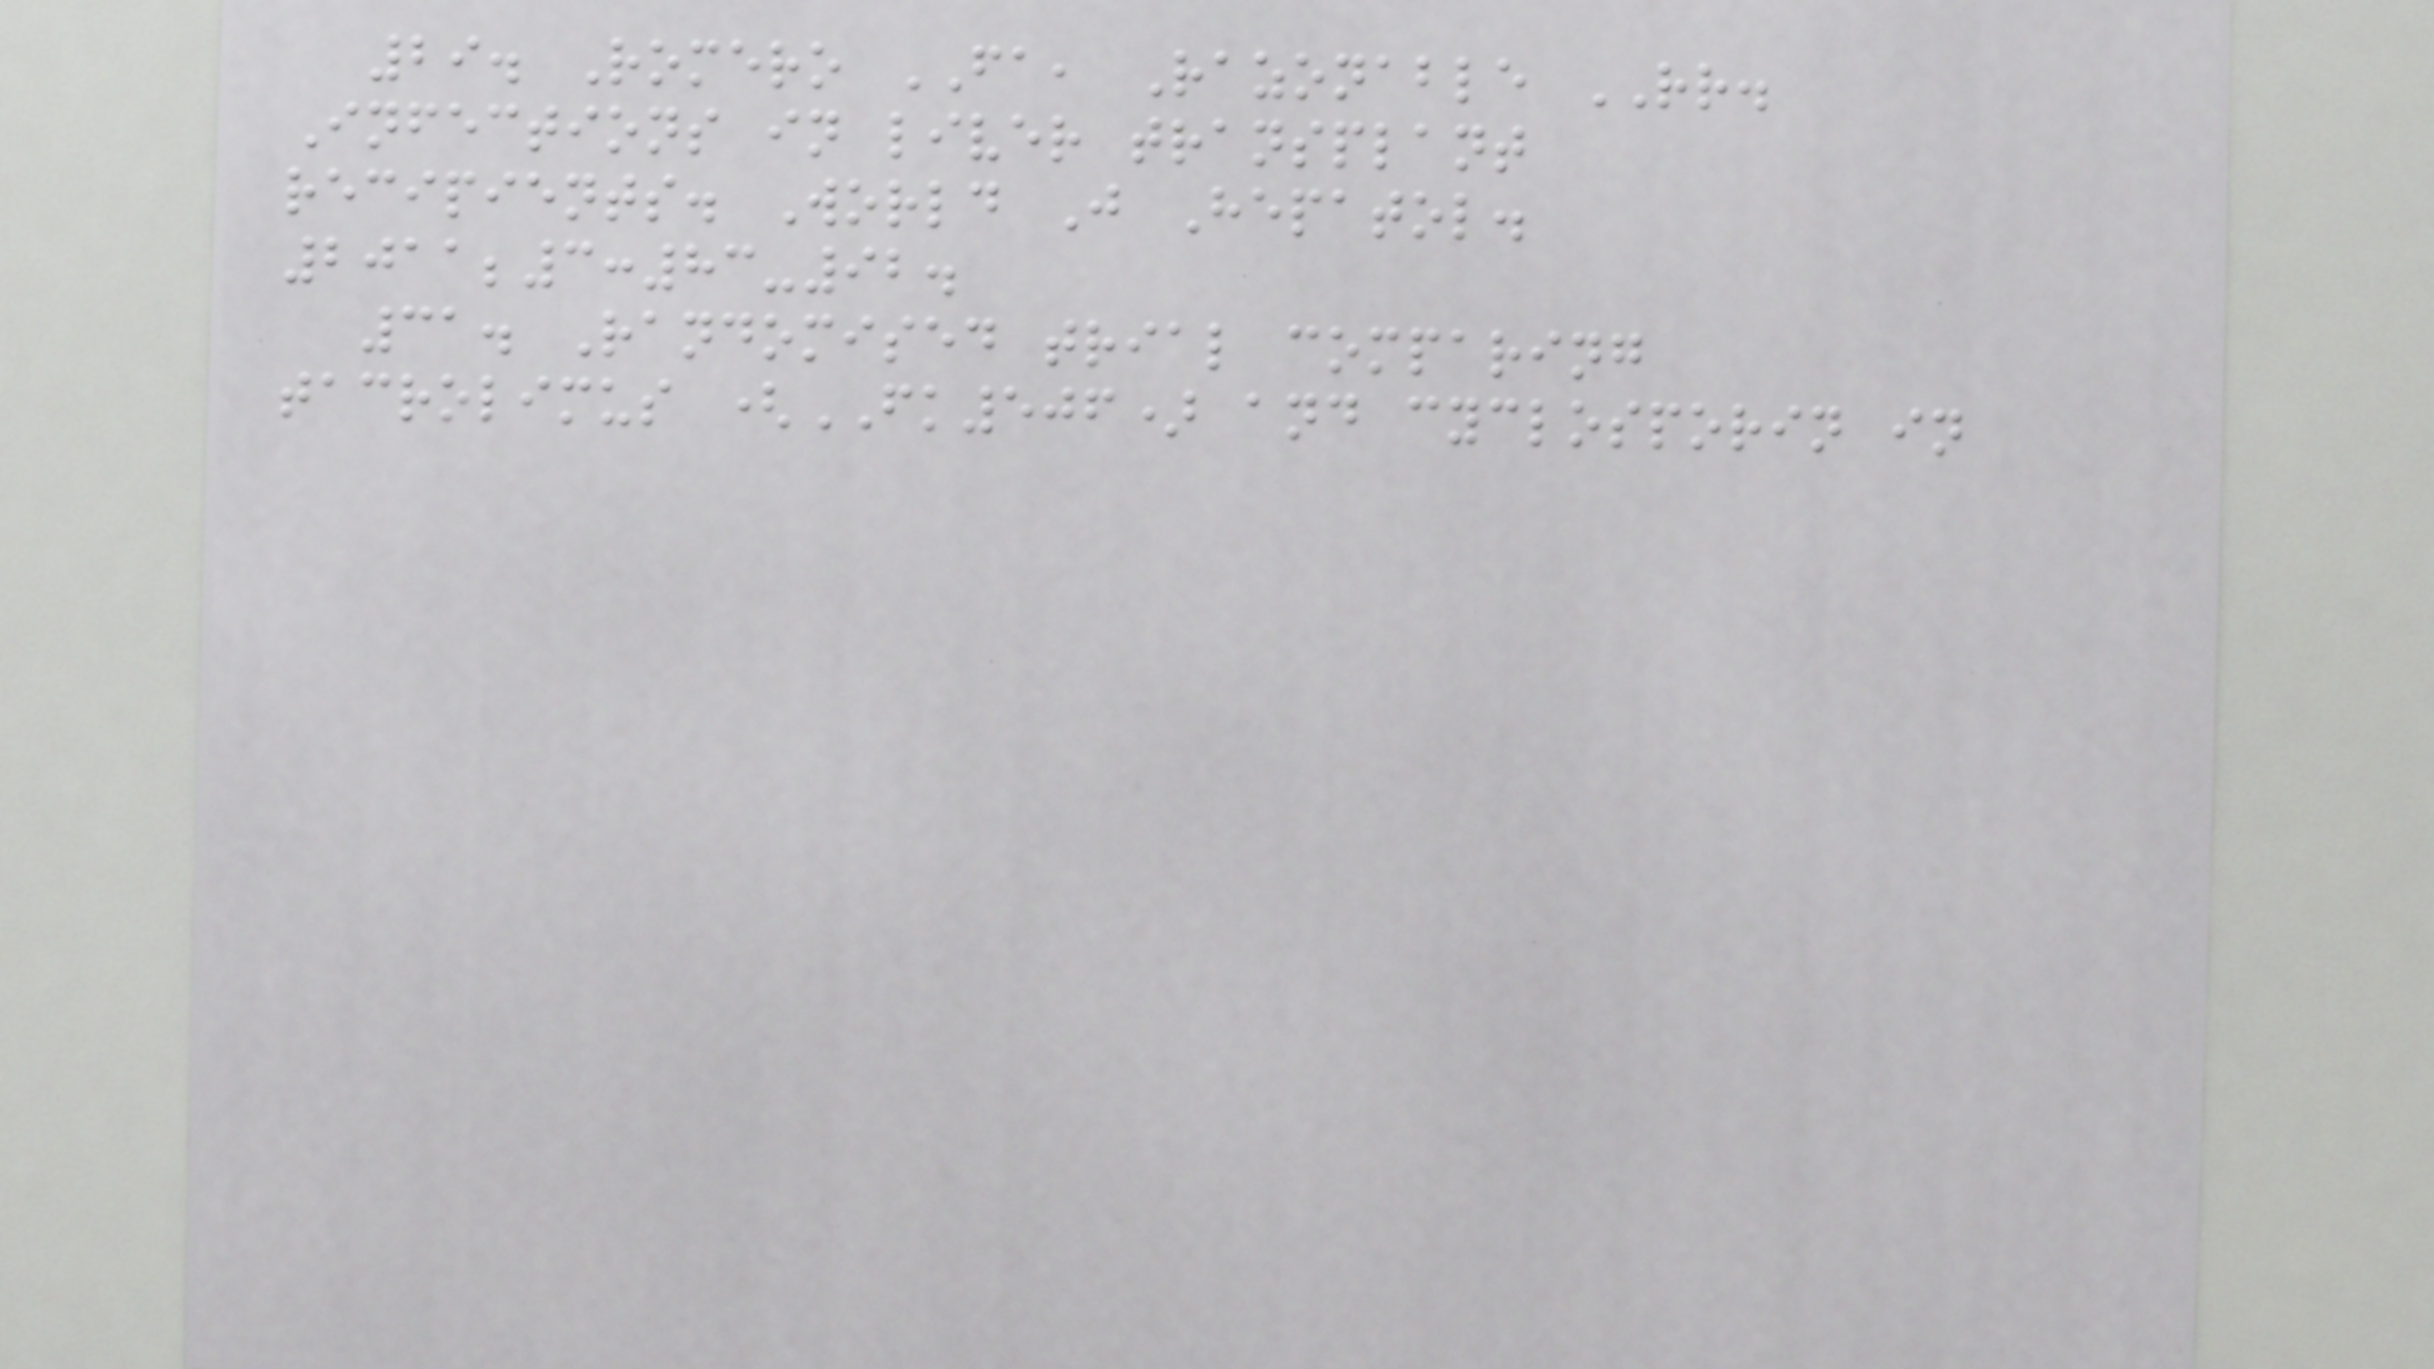29. Romero FA, Razonable RR.
Infections in liver transplant
recipients. World J Hepatol.
2011;3:83-92.
31. Randomised trial comparing
tacrolimus (FK506) and cyclosporin in
